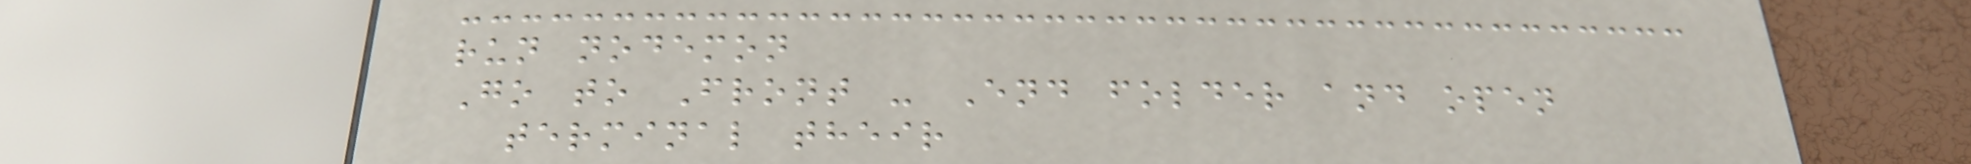run nodemon
Go to Front - End folder and open
terminal their
